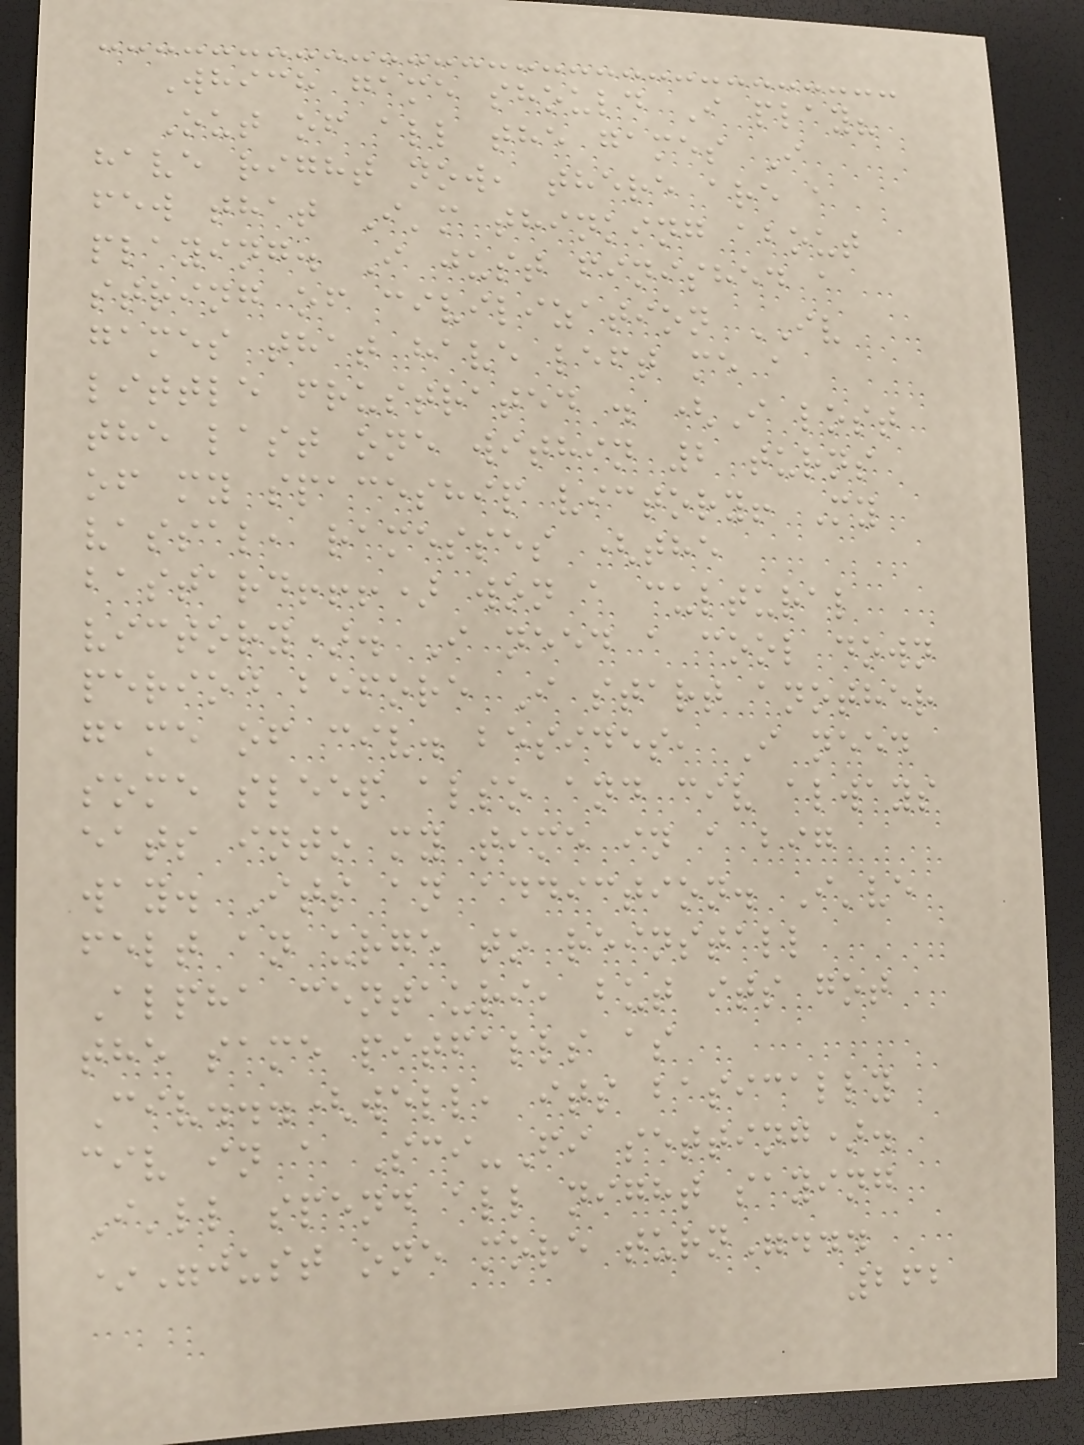Which game should I play?
Out of all the games I
have right now, there are a
few that I'm thinking about
playing. I just finished a
string of civilization IV
games that have left me a
little frustrated . (I lost
the last one within 2 turns
of my spaceship victory! My
vassal, ramesses (the
bastard!!!) won a cultural
victory). I need a cool down
period before I start another
game of civ. besides, I need
some sleep also and civ always
eats into my time in a big
way. Its an addiction. I've
felt an urge to reinstall
Alpha centauri, but its got
the same pitfalls as
Civ...(well, its basically
civ in a Sci-Fi setting).
I'll spend all night saying
*"just one more turn"...
262
